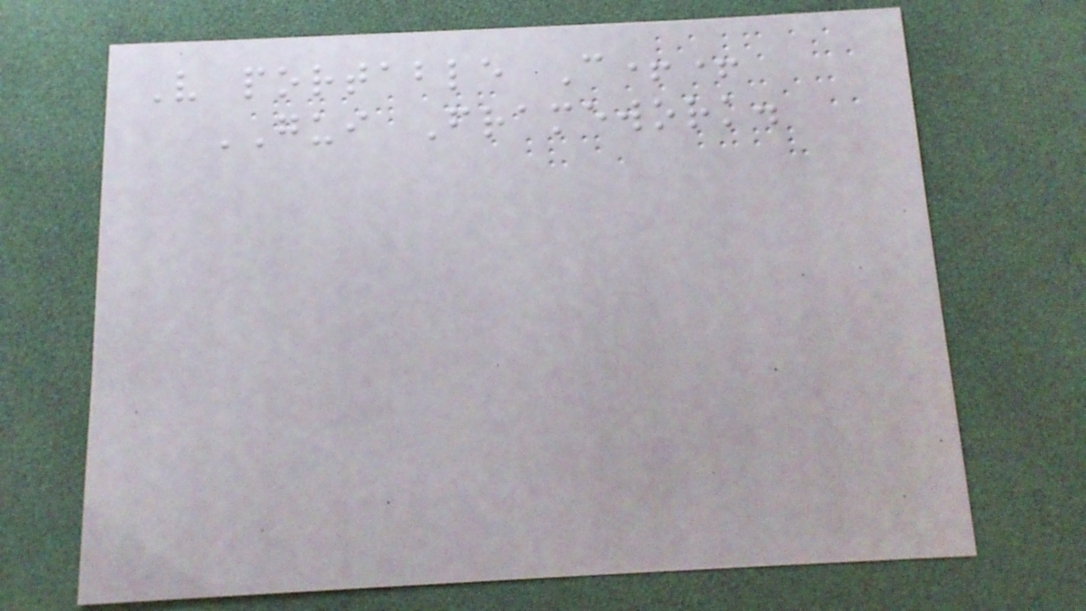V portable C++
GUI Framework.
